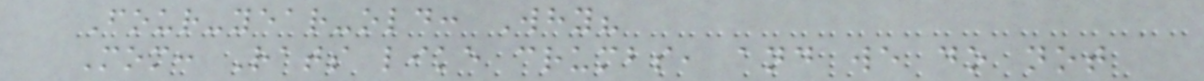Four-year-old: Why?
Mom: Rats like crumbs, and we do not
